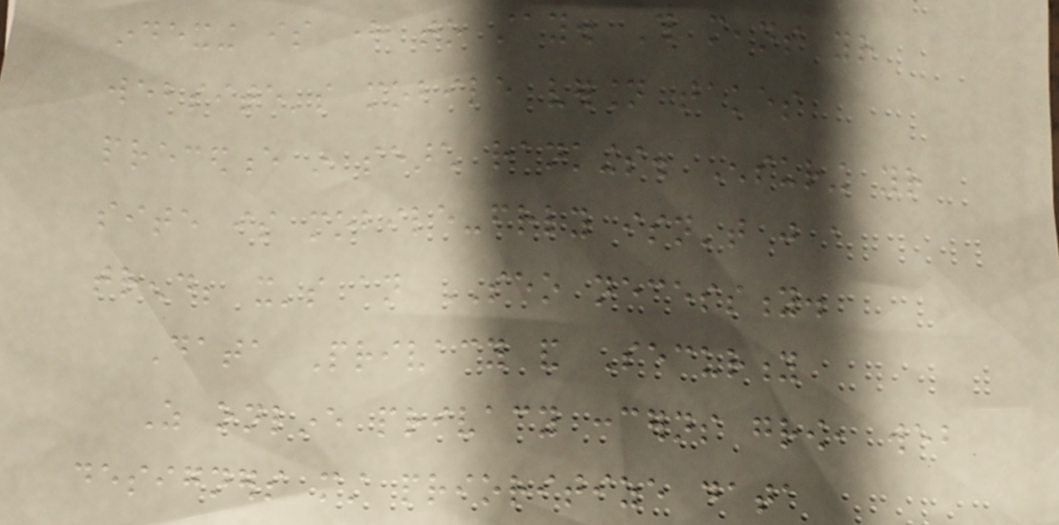indexing is here to stay. This means your
website's mobile version takes
precedence in search rankings. Ensuring your
site is mobile-friendly isn't just a
trend; it's an SEO necessity.
Data Privacy and Security
As online privacy concerns grow, web
designers must prioritize data
